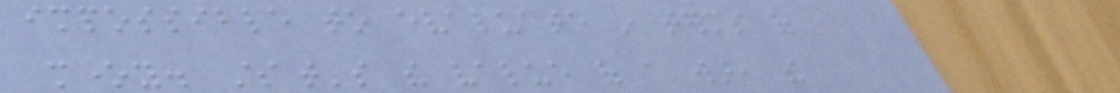impossible to evaluate in terms of
money. What's the value of a war, the
